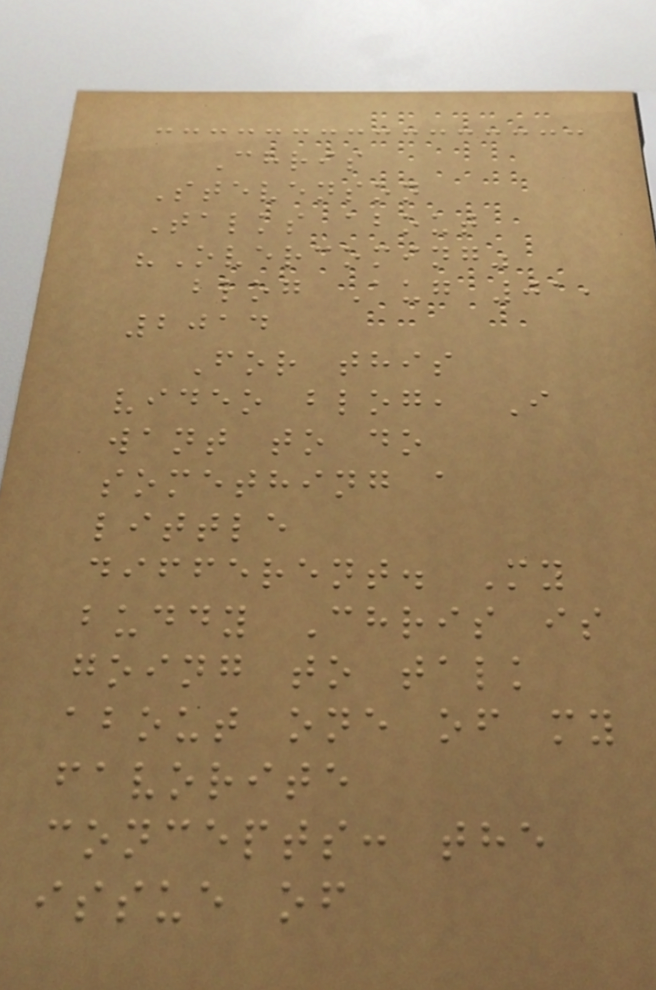Chris
Stevenson
Talks about
"Overcoming"
blog Aug 01,
2014
For this
video blog, I
want to do
something a
little
different. My
buddy Chris is
going to talk
about one of my
favorite
concepts: the
issue of
